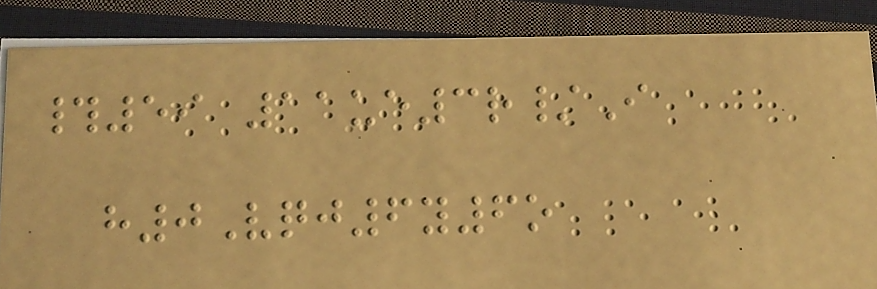#59 11ue3r/I
h0Vqj6y6o
